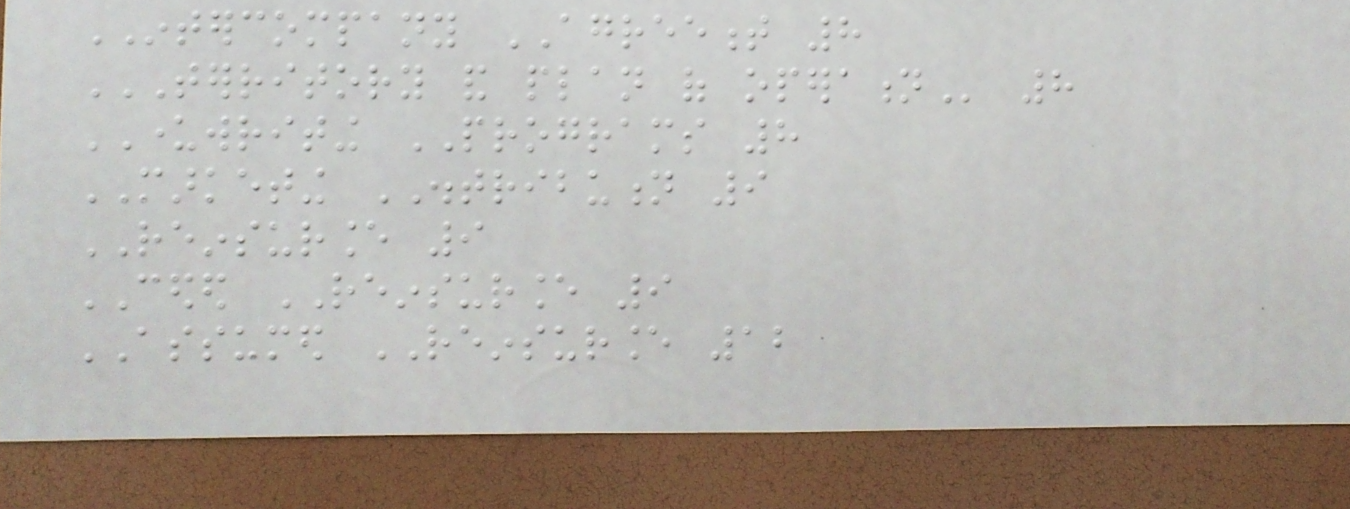INTERCOMPANY AGREEMENT 8
TERRITORY AND PLAN OF OPERATION 8
UNDERWRITING PROGRAMS 8
MARKETING DISTRIBUTION 9
REINSURANCE 9
CEDED REINSURANCE 9
ASSUMED REINSURANCE 12
